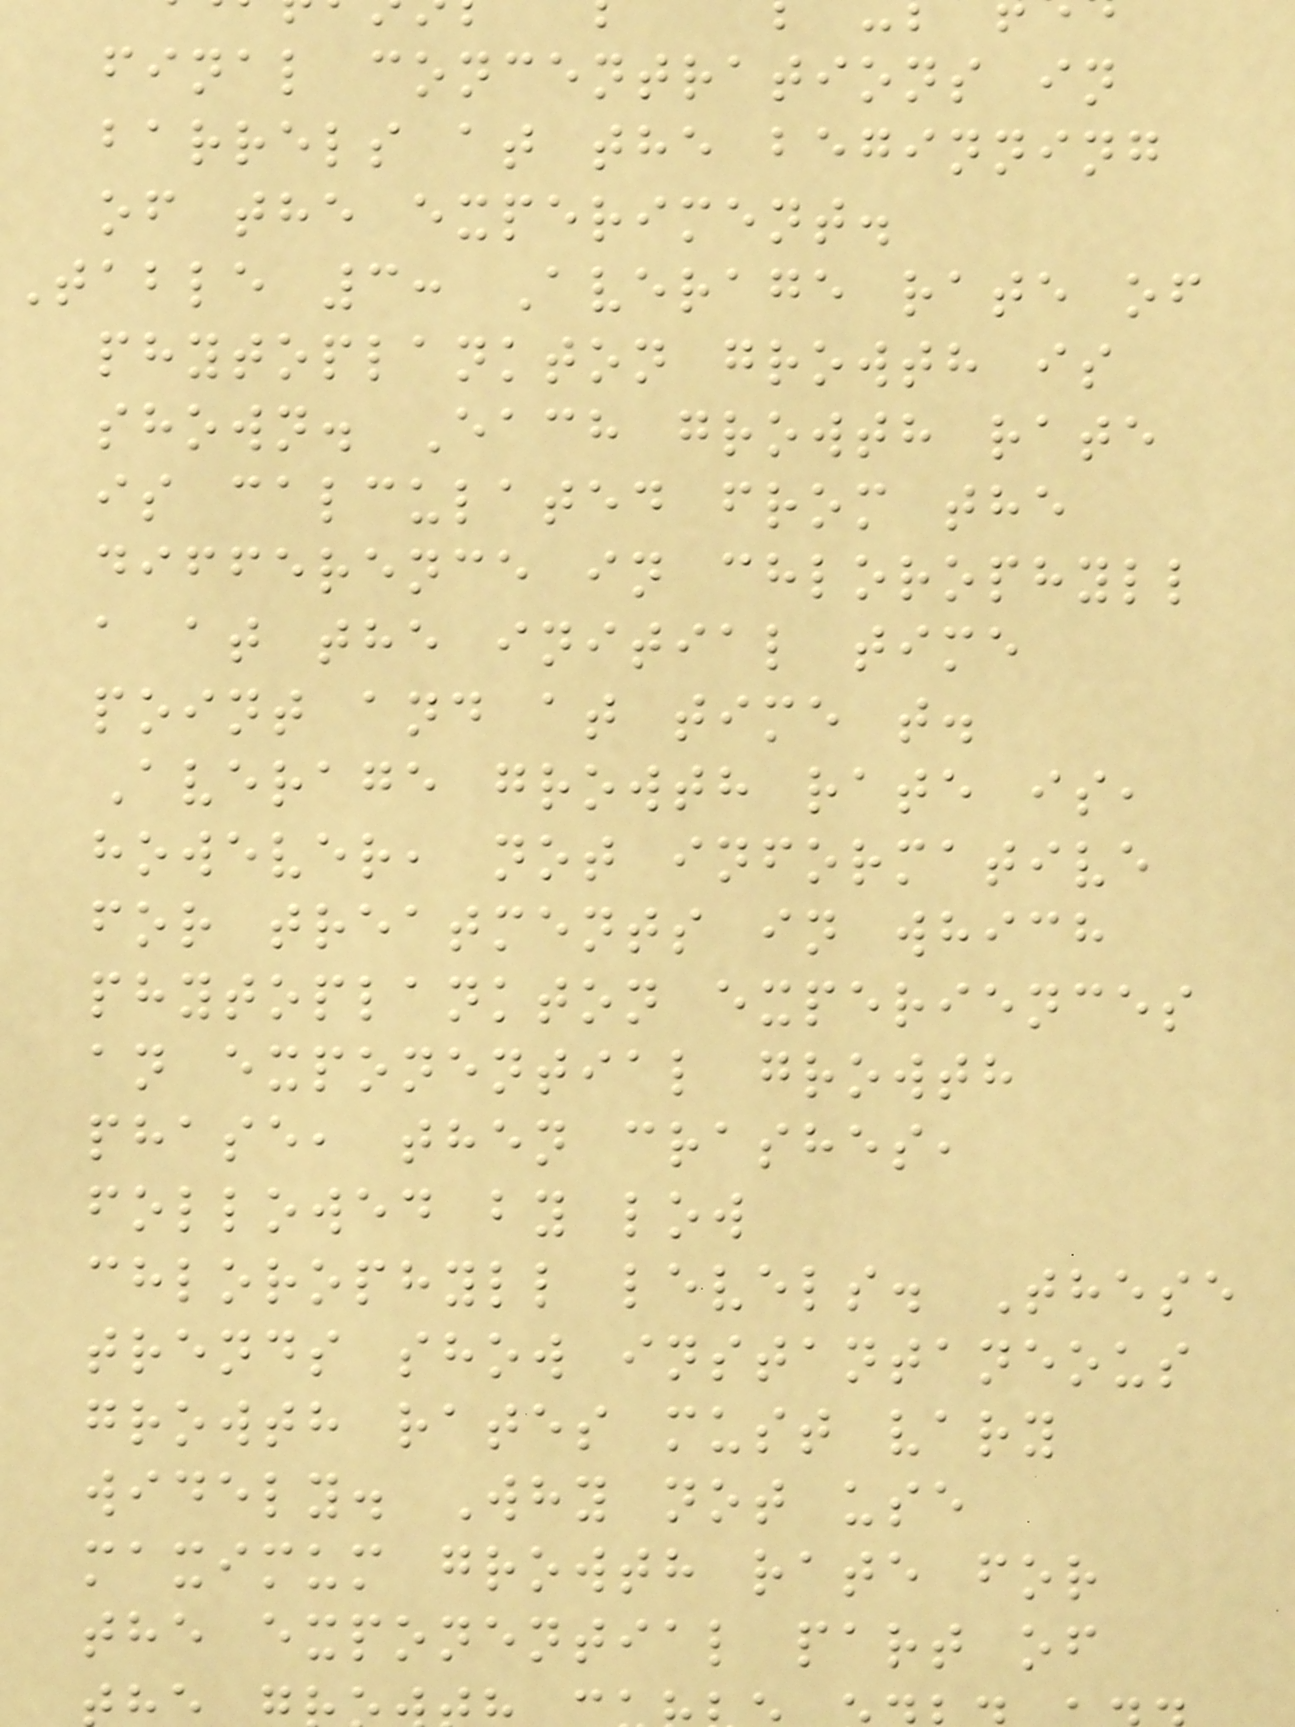final concentrations in
barrels at the beginning
of the experiment.
Table 3: Average rate of
phytoplankton growth is
shown. Each growth rate
is calculated from the
difference in chlorophyll
a at the initial time
point and at time t.
Average growth rate is,
however, not informative
for treatments in which
phytoplankton experiences
an exponential growth
phase, then crashes,
followed by low
chlorophyll levels. These
trends show instantaneous
growth rates must vary
widely. Why not use
maximum growth rate for
the exponential part of
